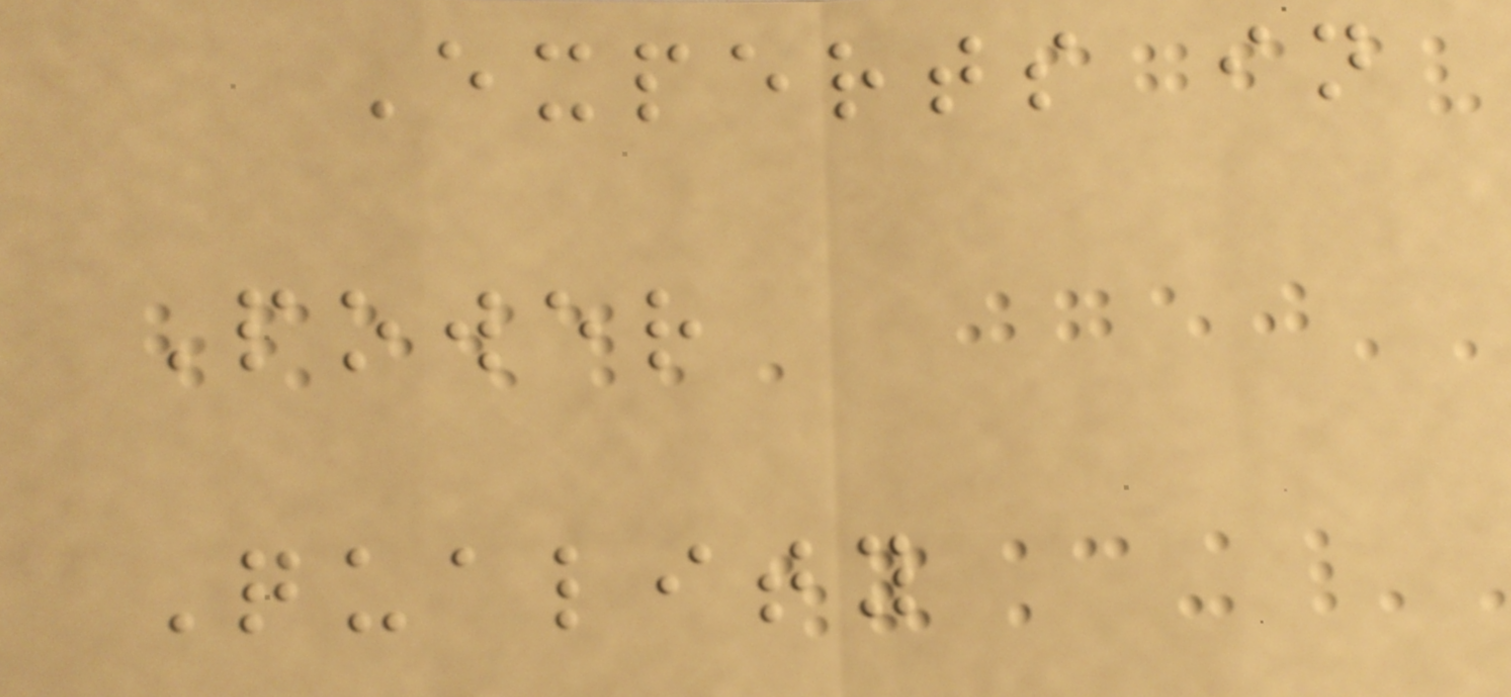Experts in
Power
Quality
